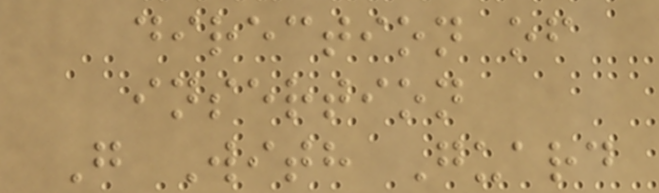direction of
insertion
G With Guard
